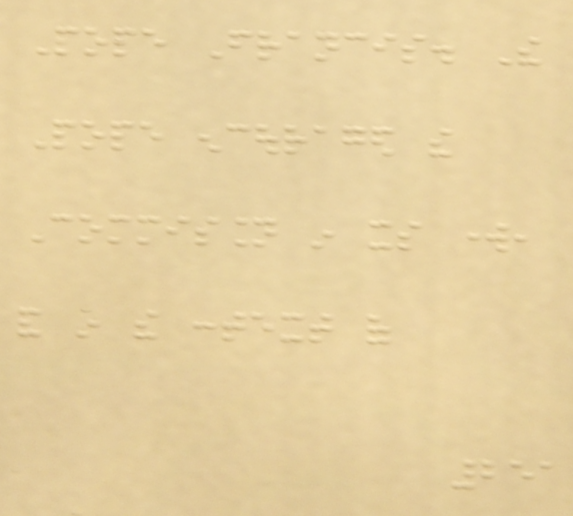Pope Francis. The
Pope encouraged the
Commission in its work,
and in the context of
251
